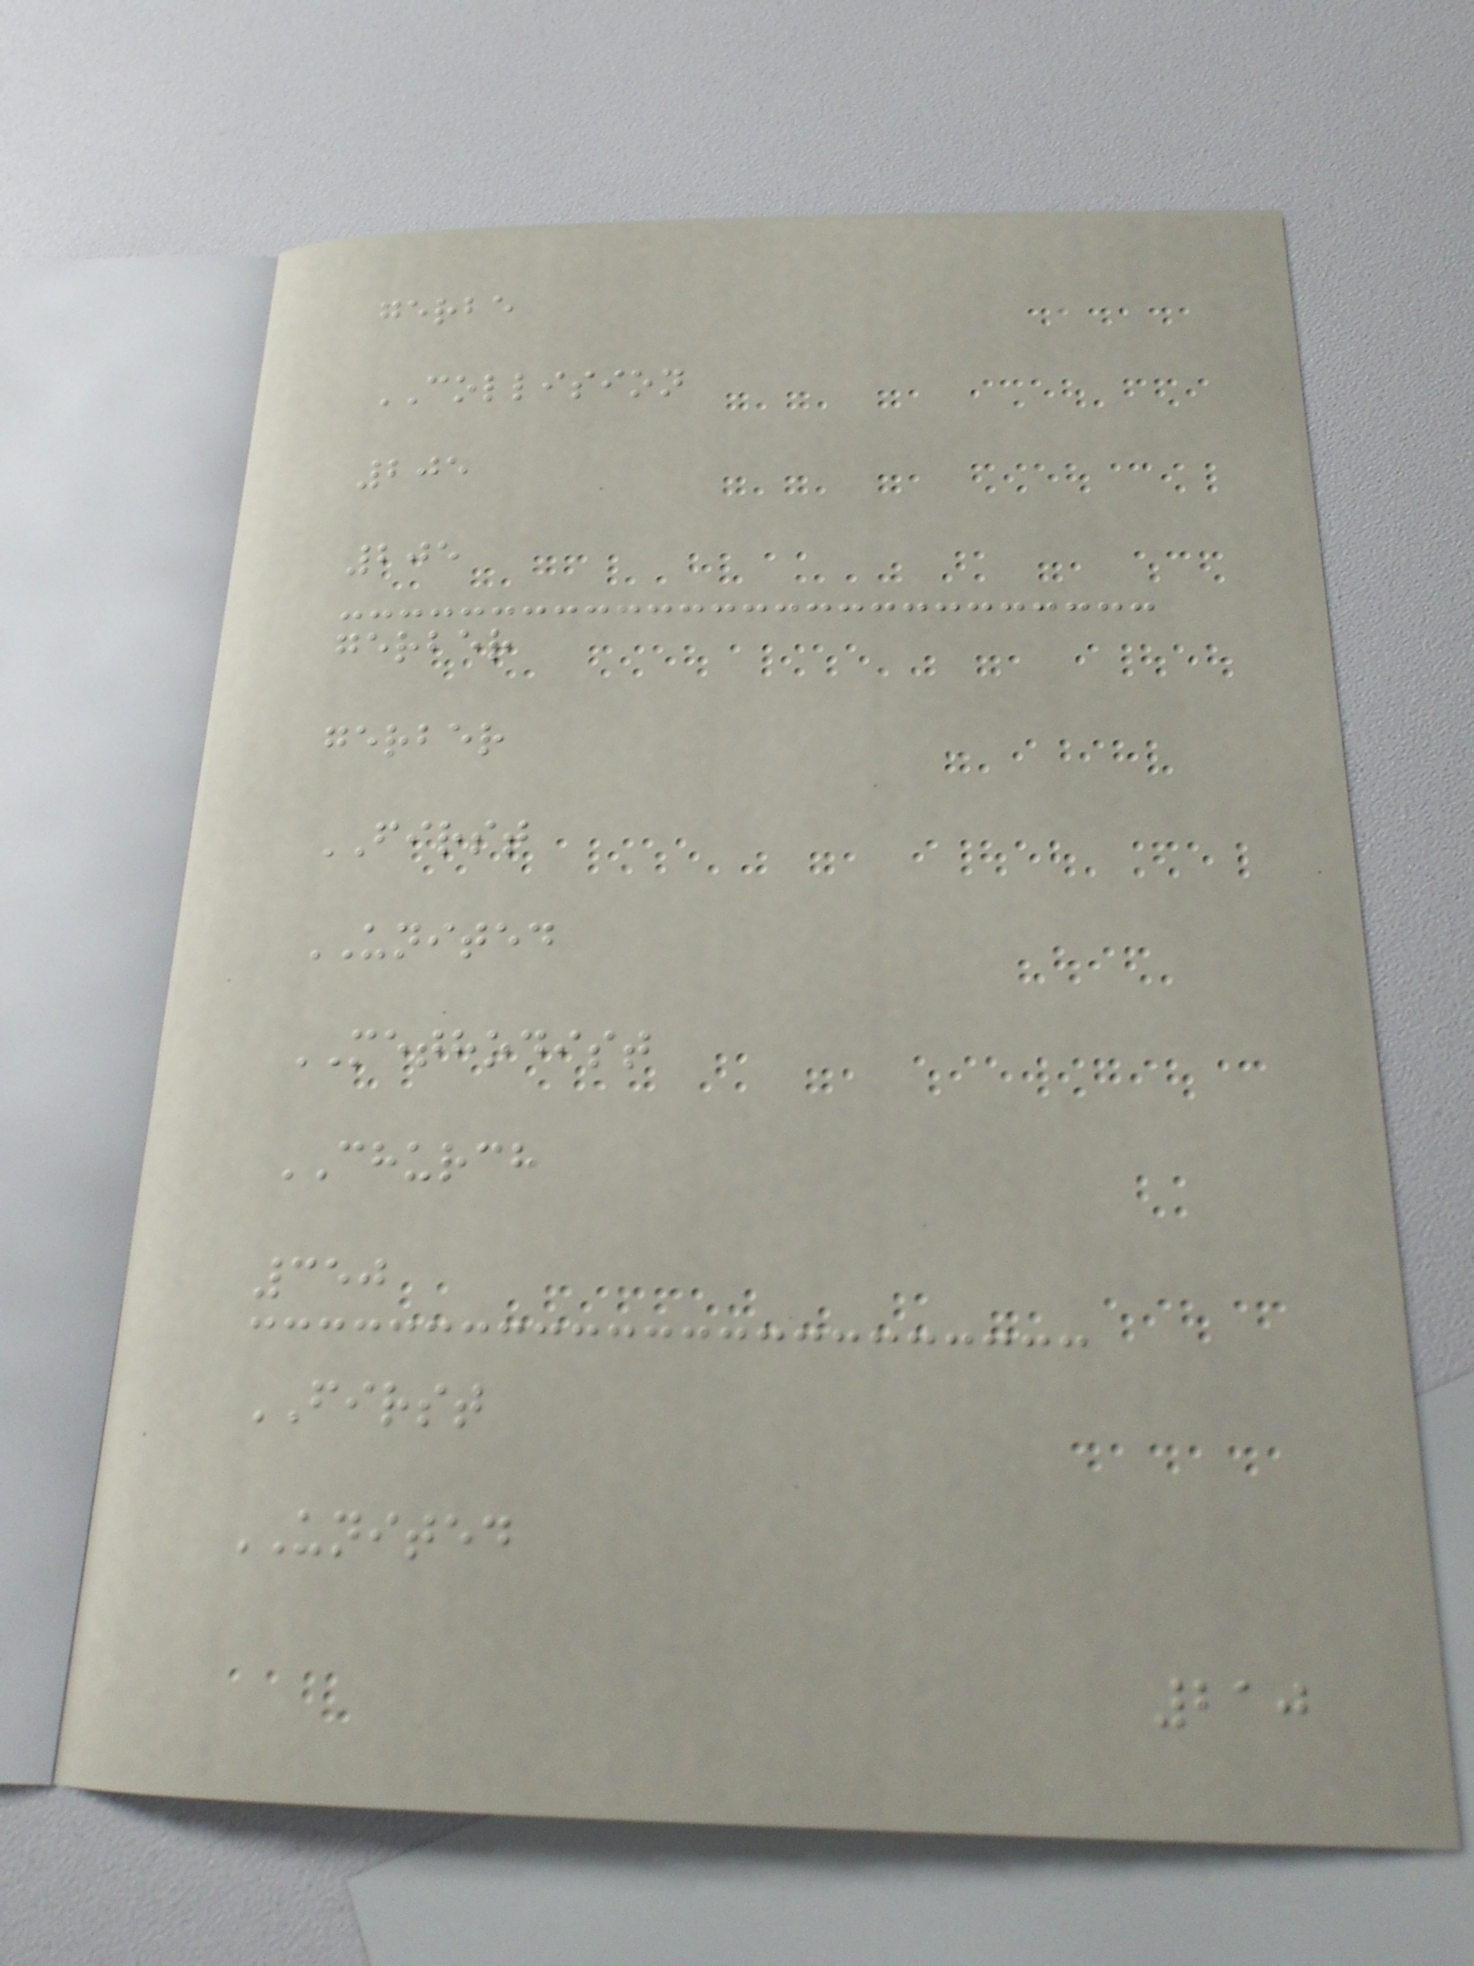gerbe
COLLISION
205
205
gerber
gerber
FIRST
UNITED
METHODIST
CHURCH
350
FIRST
UNITED
210
